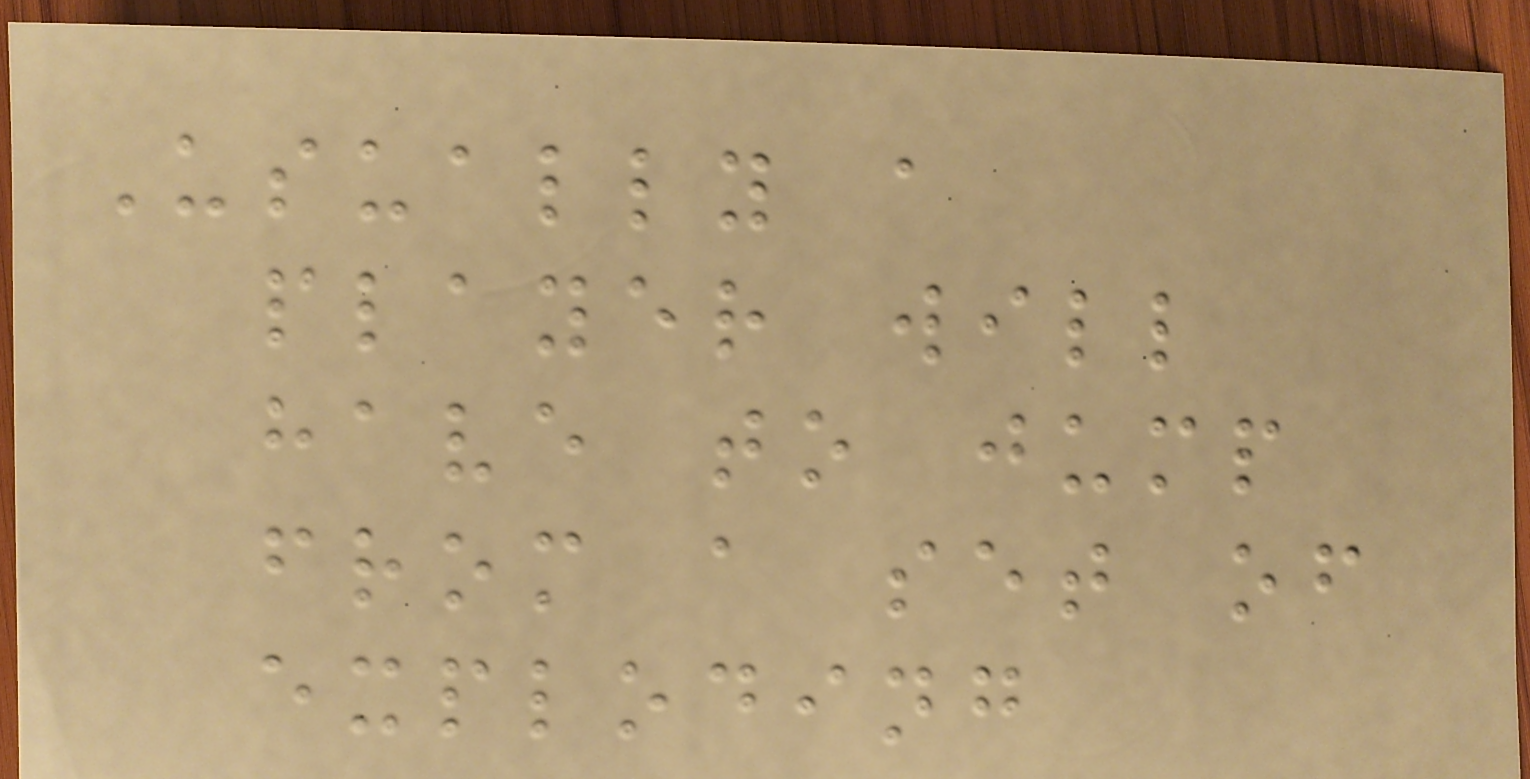Usually a
player will
have to jump
from a set of
exploding
